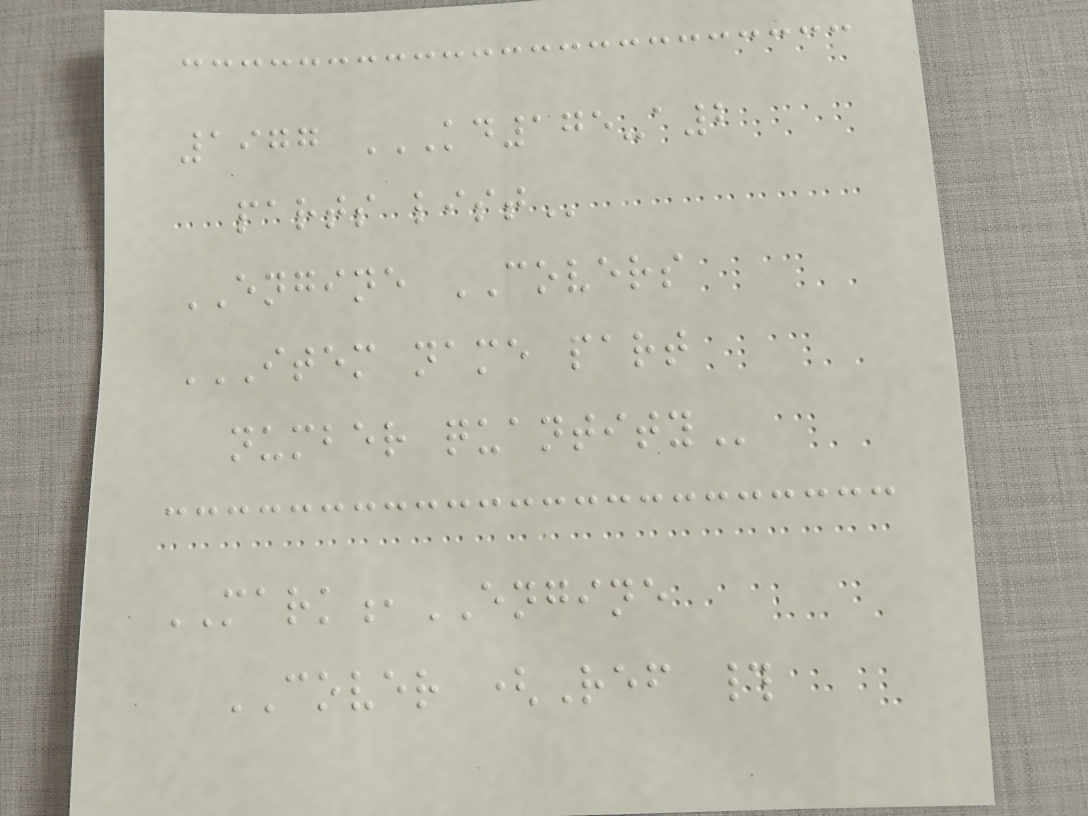1977 KD175-A2
PARTS LIST
ENGINE COVERS
ITEM NAME PART
NUMBER QUANTITY
MARK,ENGINE
COVER (Ref #
